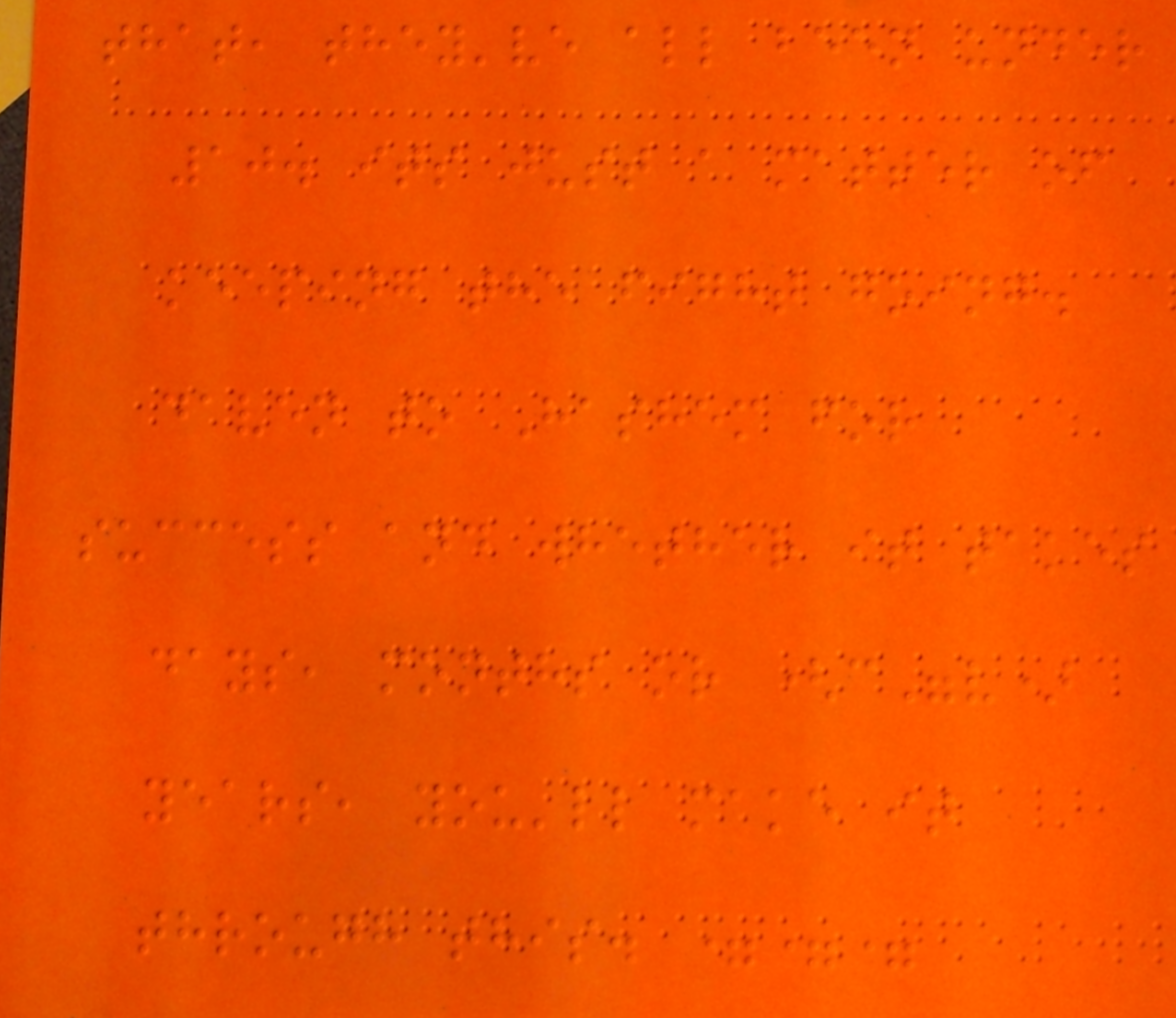that, they've all been under
10. its just a matter of
keeping the fight going.
daven to Hashem for
success and whether it takes
days, months or (c"v)
years, you'll make it
through this. ===
